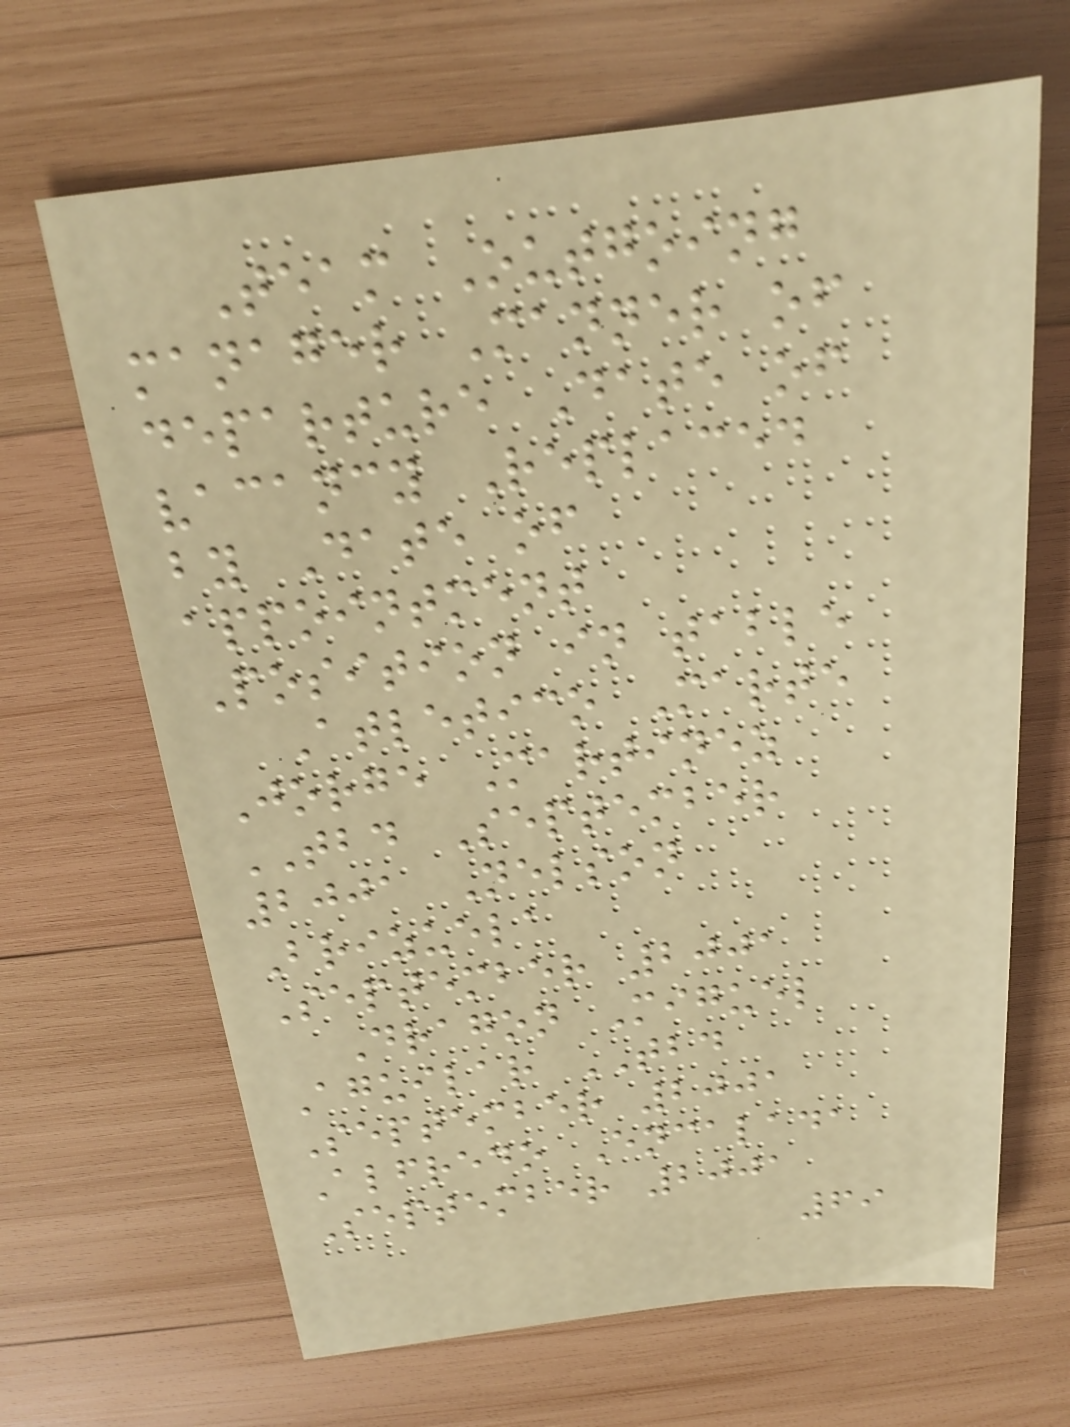Team Outgoing
manager Manner of
departure Date of
vacancy Replaced
by Date of
appointment
Position in table
Atletico Marte
Jorge Martinez
TBD September
2001 Nelson
Brizuela
September 2001
Dragon Miguel
Aguilar TBD
September 2001
Alfredo Encalada
September 2001
69
